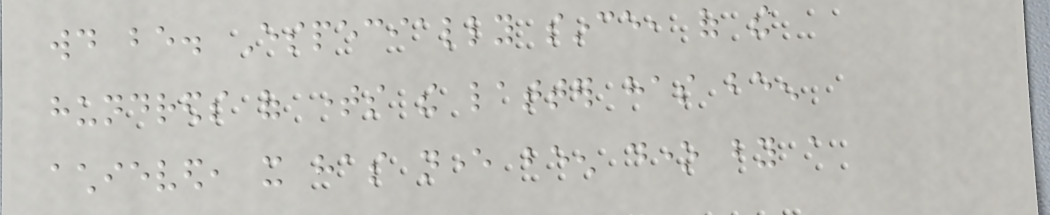would be. Especially since, of the
hundreds of times the latter has been
achieved, it has never been done by a
